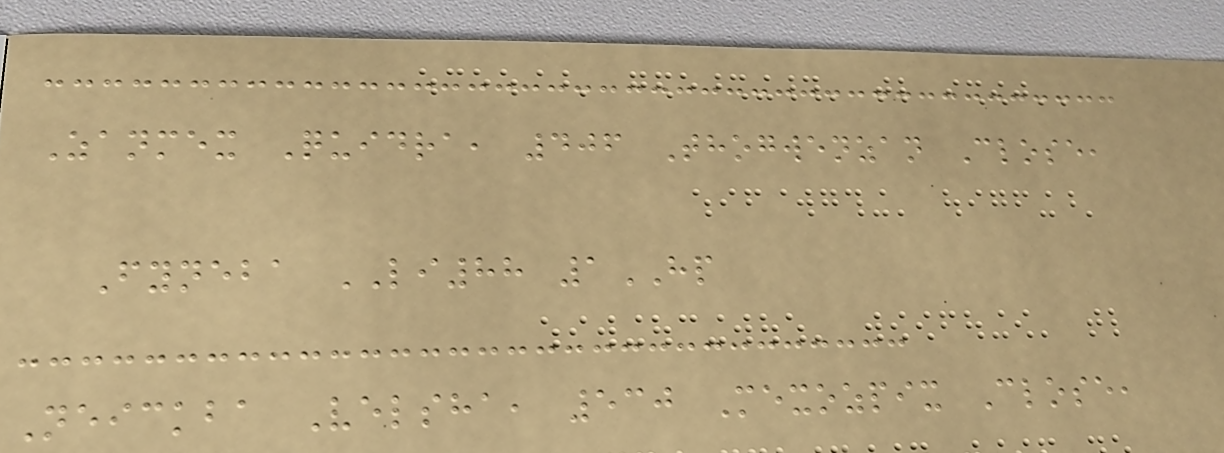Zanmex Quidra, 406 Thogwenzan Close,
Fyneba LI88 1HP
Neickba Velsha, 530 Mexozpix Close,
